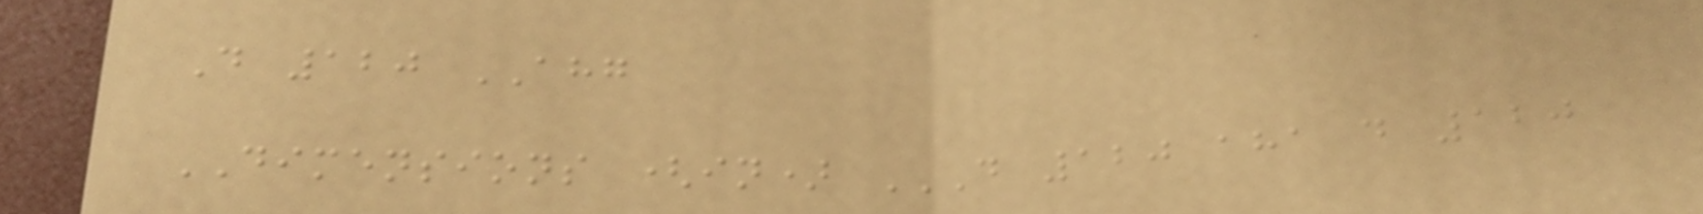D 120 AHG
DIMENSIONS (in) D 120 AHA D 120
